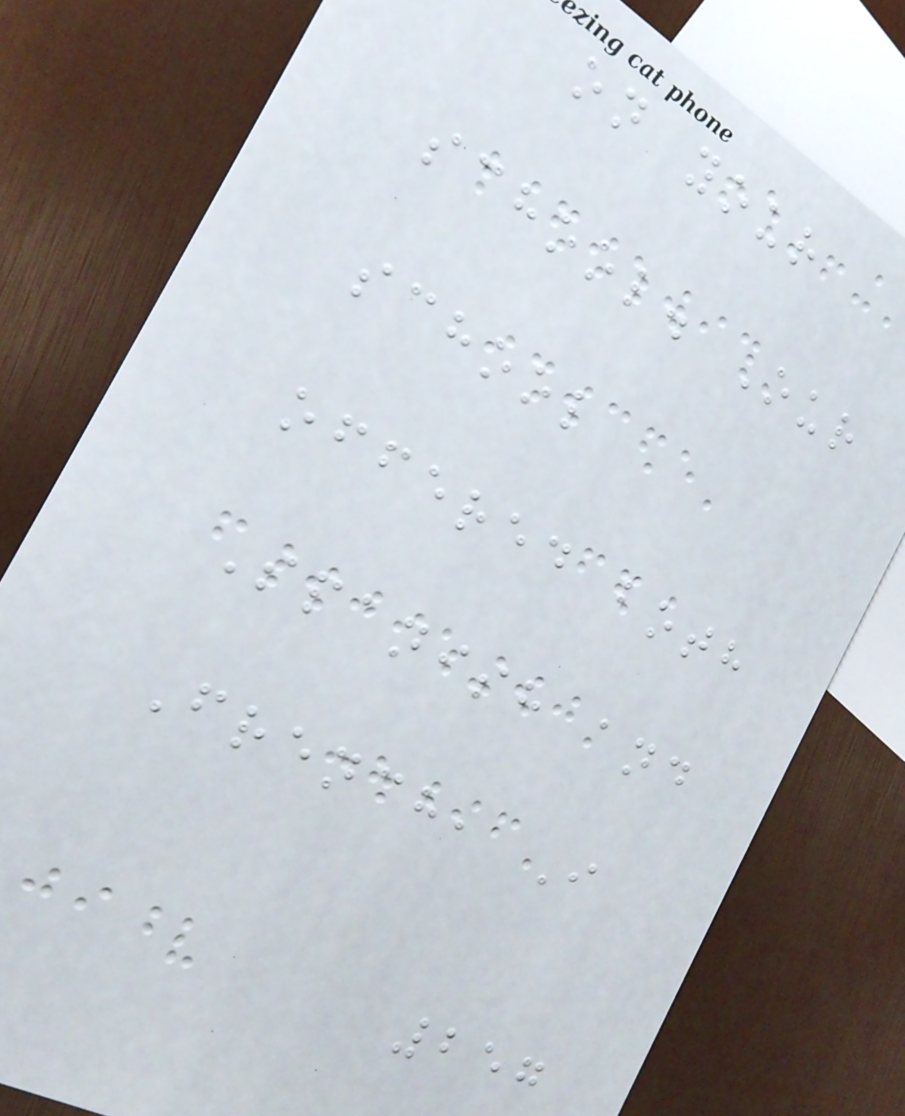on your
school. Our
school
offered both
Spanish and
French, I
257
